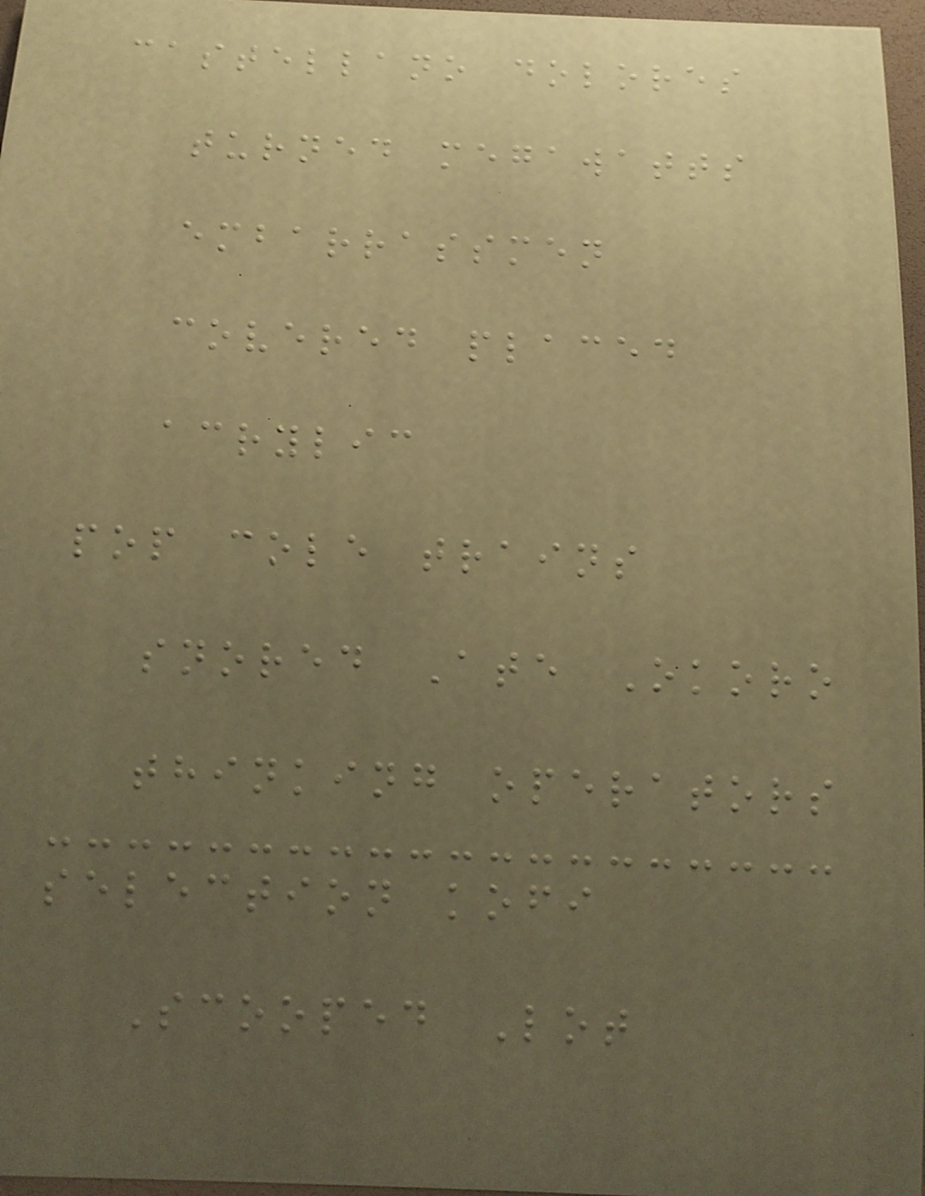castellano dolores
turned megawatts
embarrassmen
covered placed
acrylic
pop cole trains
snored Ate Okoro
thinking operators
selection kofi
Scooped Lot
